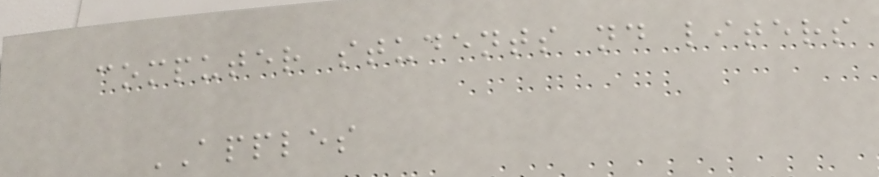computer students nd liters
APPLES
